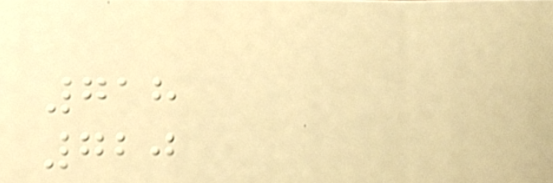718
720
